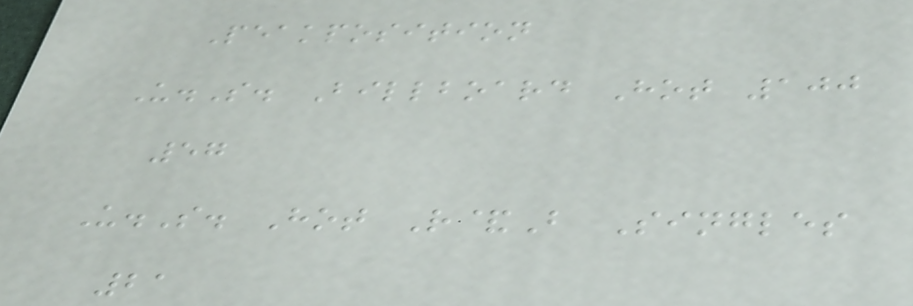Peakposition
U.S. Billboard Hot 100
57
U.S. Hot R&B Singles
21
